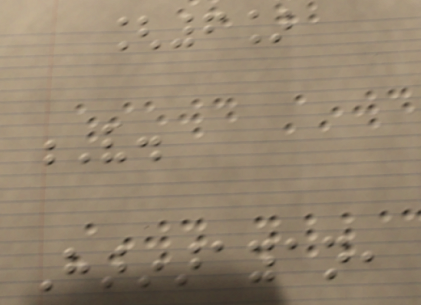[6]
V.
Harinarayan,
